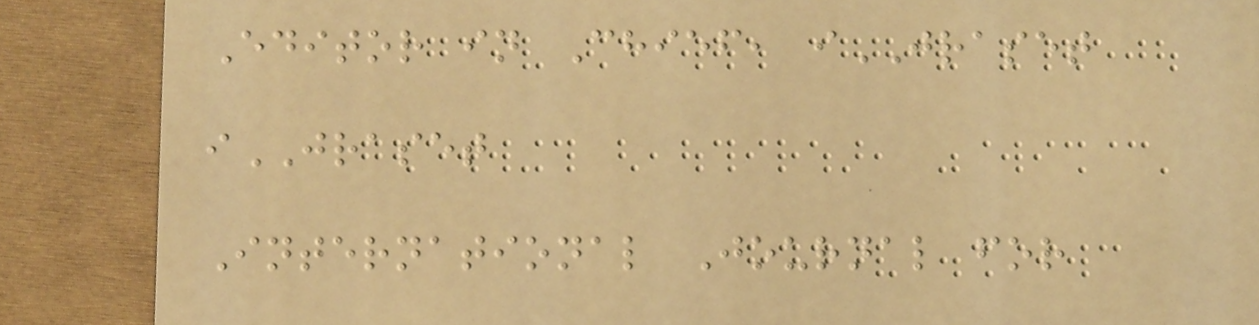Editor in Chief, iJRASET
iJRASET
International Journal for
